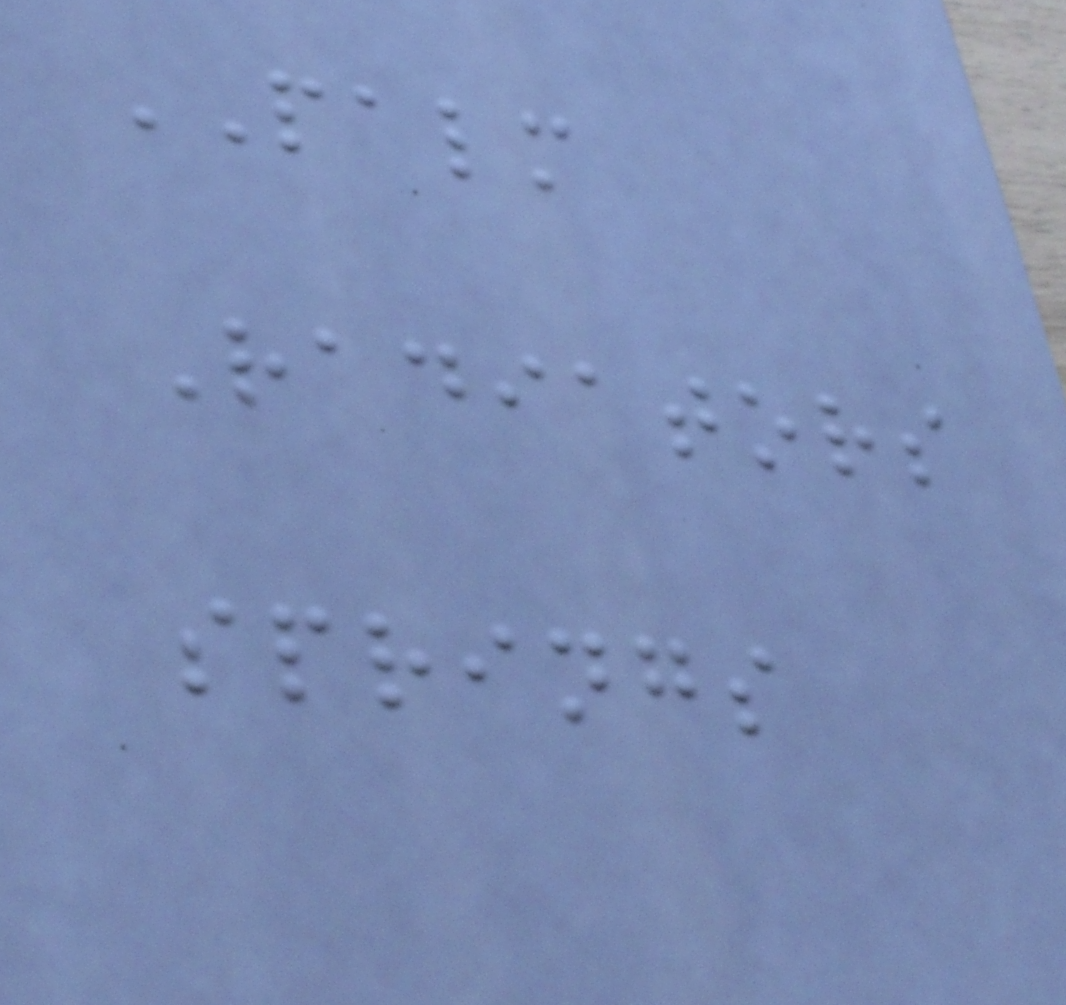PALM
Radiators
springs
